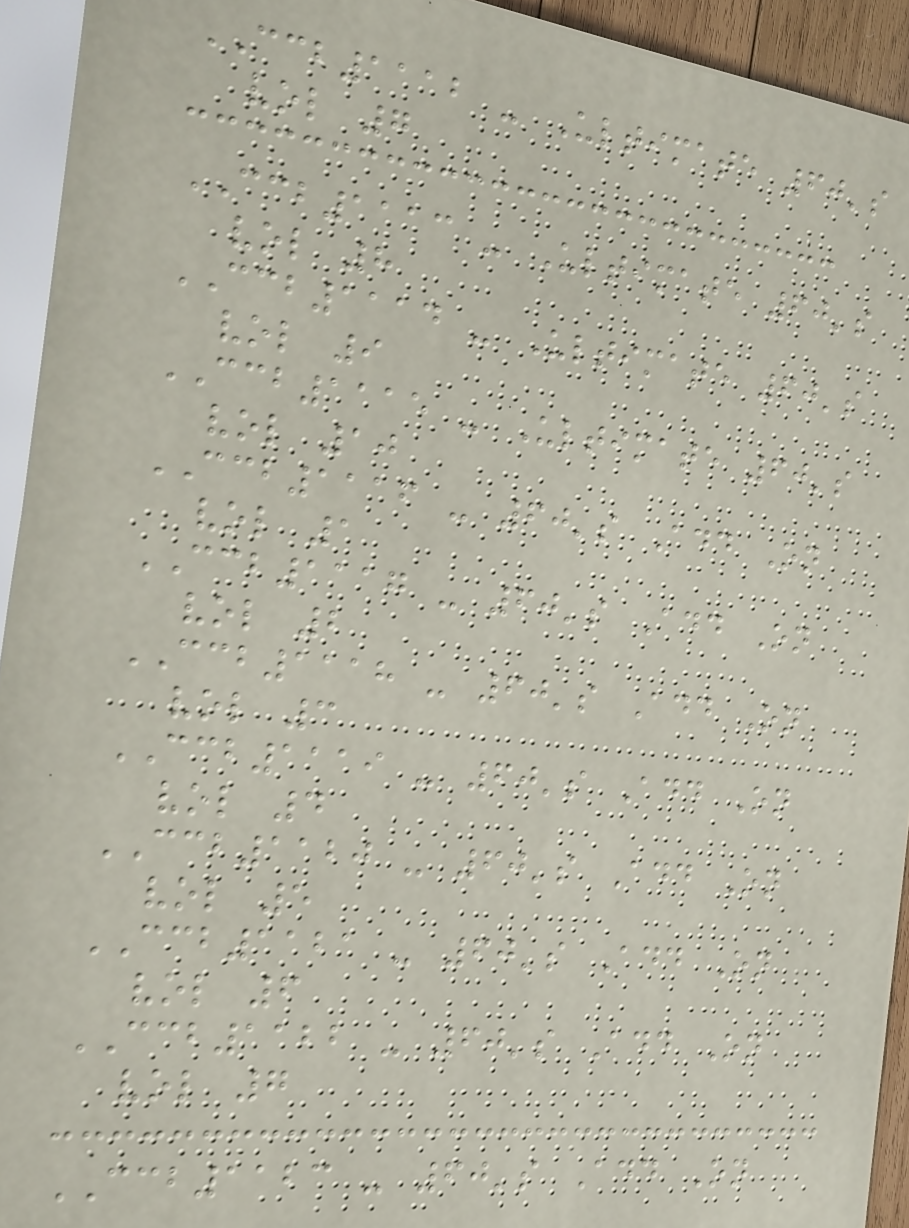CCB1112 - Ultimate 60's
vol 7
CCB1113 - Ultimate 60's
vol 8
CCB1114 - Ultimate 60's
vol 9
CCB1115 - Ultimate 60's
vol 10
CCB1116 - 60's Add On
vol 1
CCB1117 - 60's Add On
vol 2
CCB1118 - 60's Add On
vol 3
CCB1119 - 60's Add On
vol 4
CCB1120 - 60's Add On
vol 5
CCB1121 - 60's Add On
vol 6
CCB1122 - 60's Add On
vol 7
CCB1123 - 60's Add On
